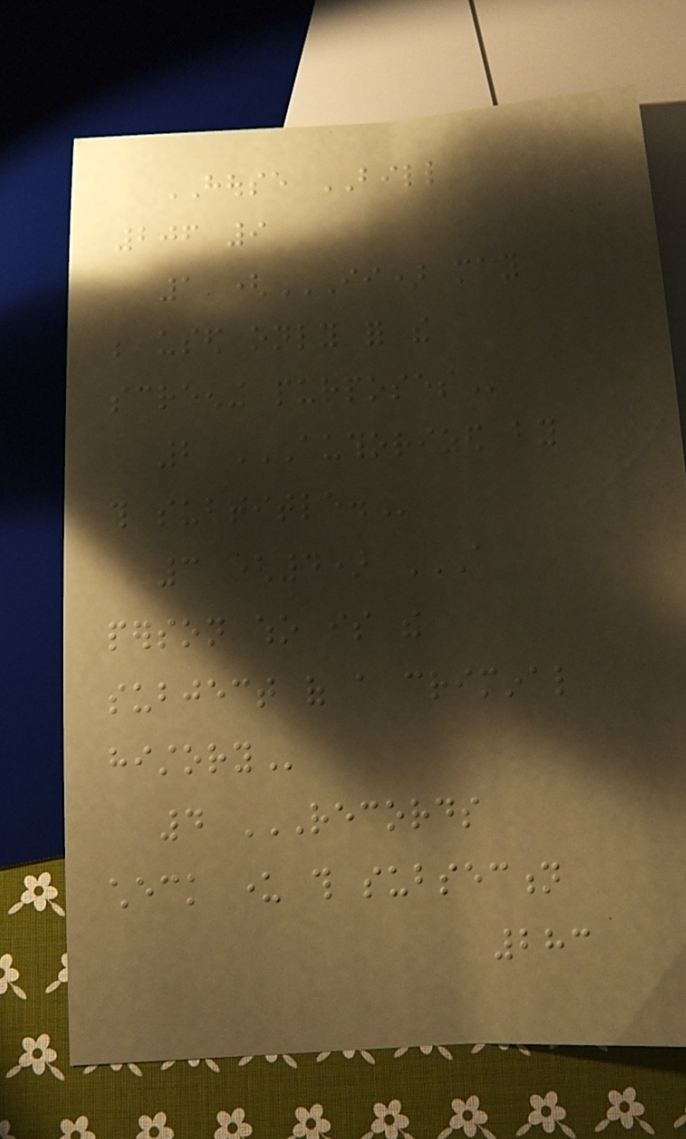HOUSE BILL
206 9
1 (II) MAY
BE USED ONLY FOR THE
SCREENING PURPOSES
2 AUTHORIZED BY
THIS SUBTITLE.
3 (4) A
PERSON WHO IS THE
SUBJECT OF A CRIMINAL
HISTORY
4 RECORDS
CHECK UNDER THIS SUBSECTION
283
